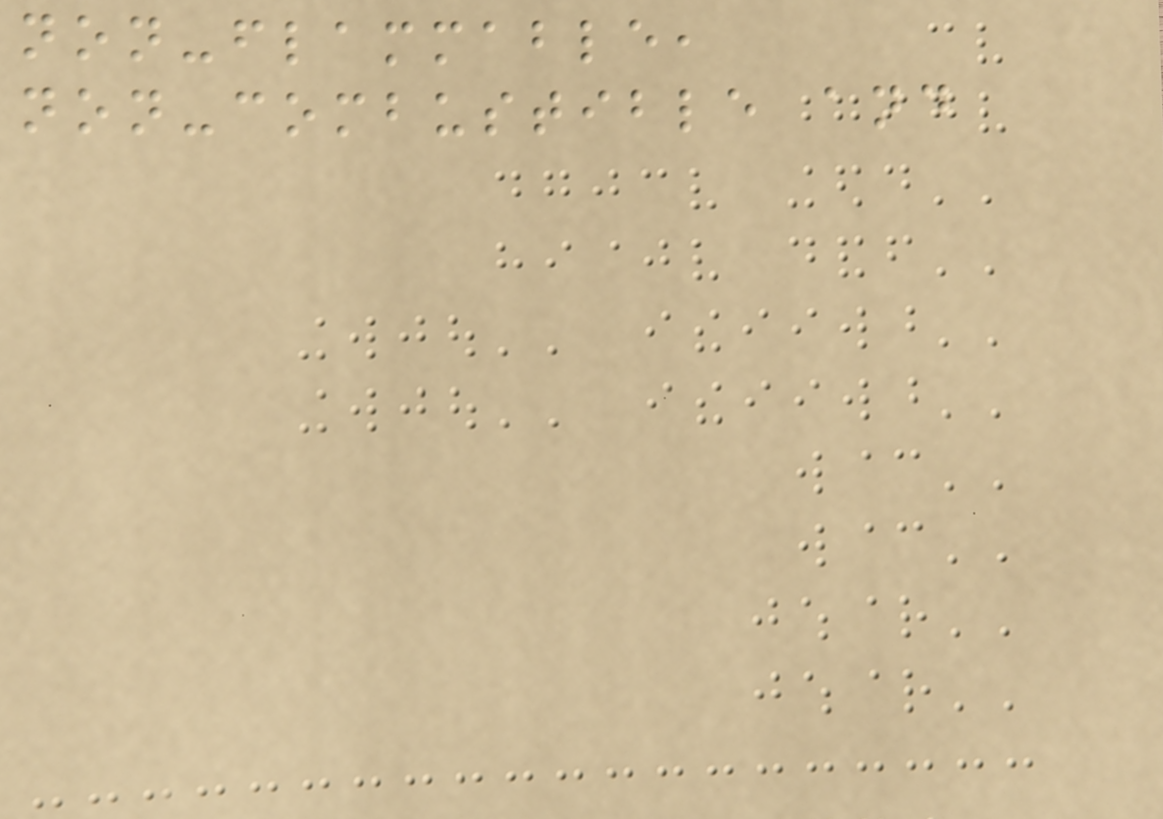non-flammable,
non-combustible and
